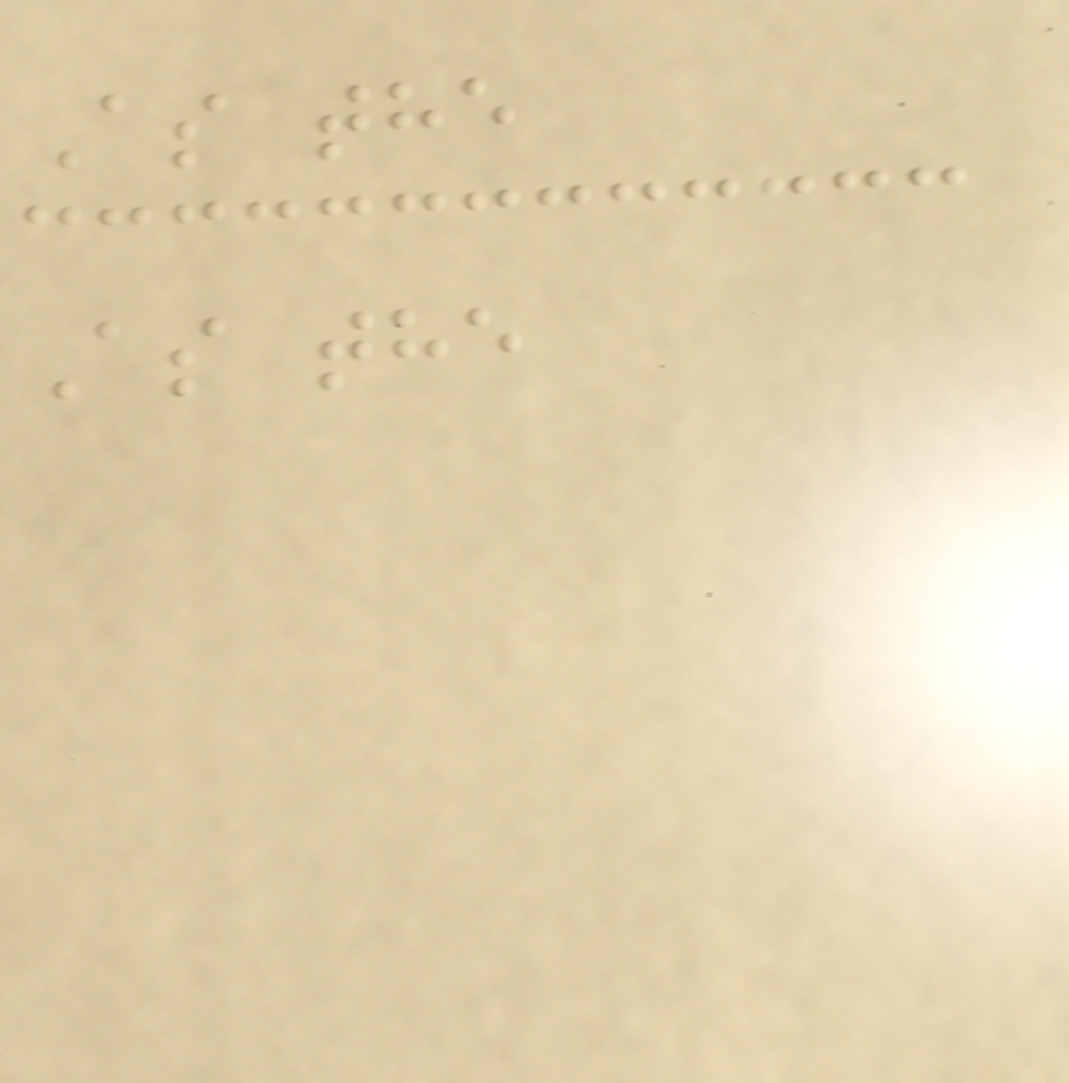As the
As the
